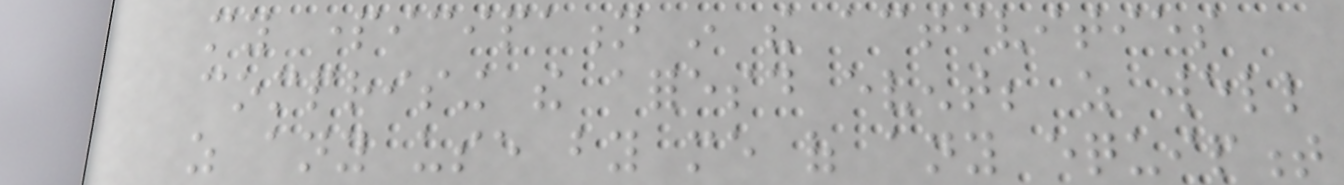my participation in the activities
comprising the aforesaid event; as well
as any use by me of any equipment
